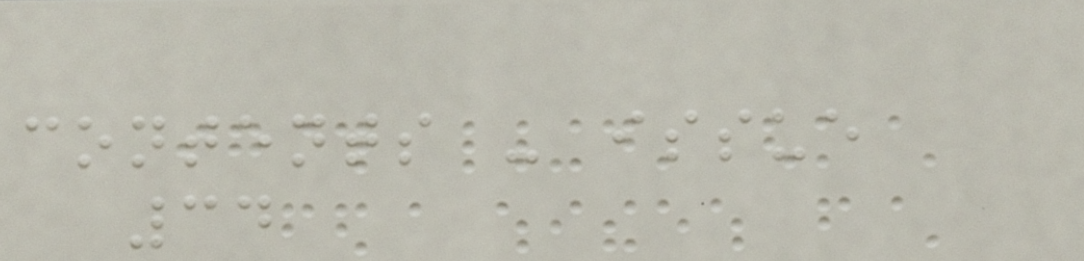contents - issue
34
